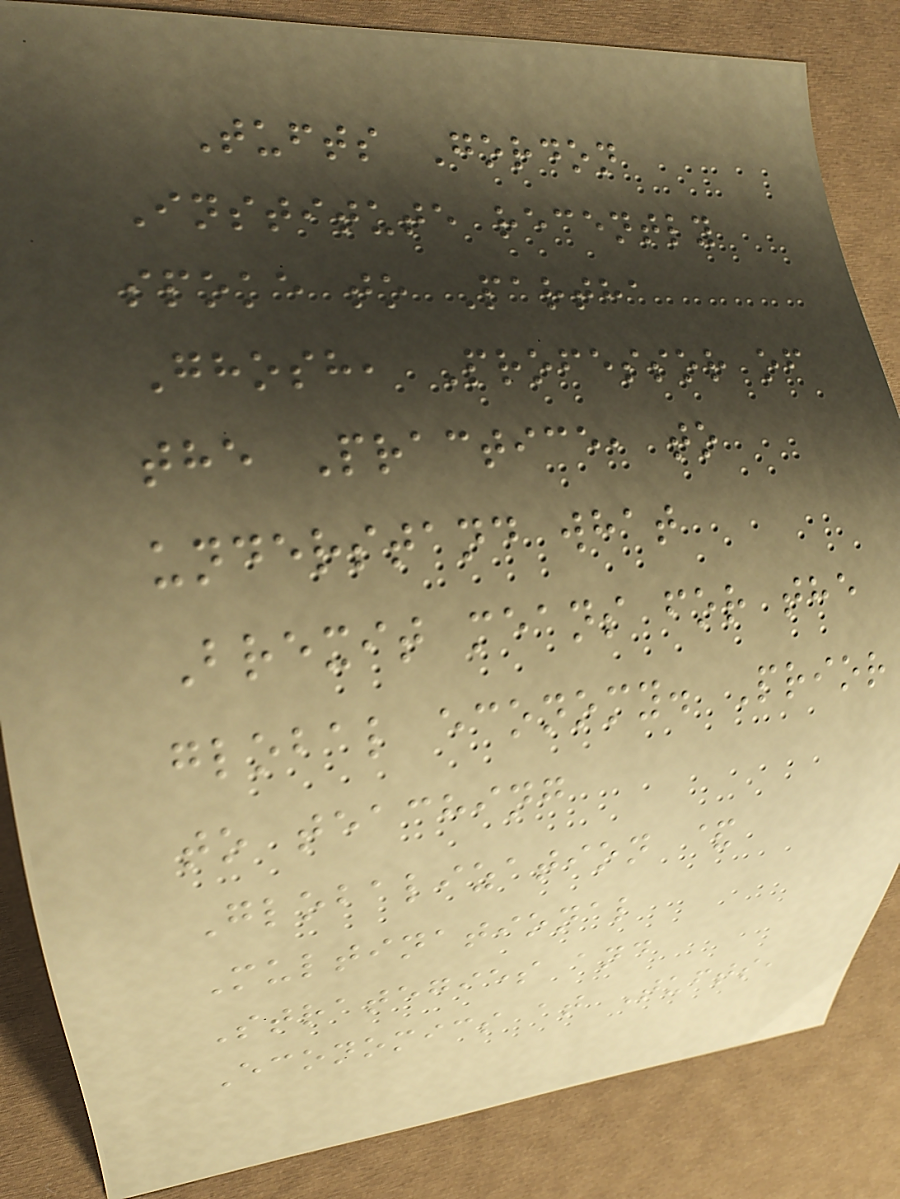Tufts Gordon
Institute recently
spoke to Partha
Ghosh, Professor of
the Practice, to
understand what
Brexit means for the
global economy. Prior
to teaching
Globalization &
Multinational
Strategies and
Economics at Tufts,
